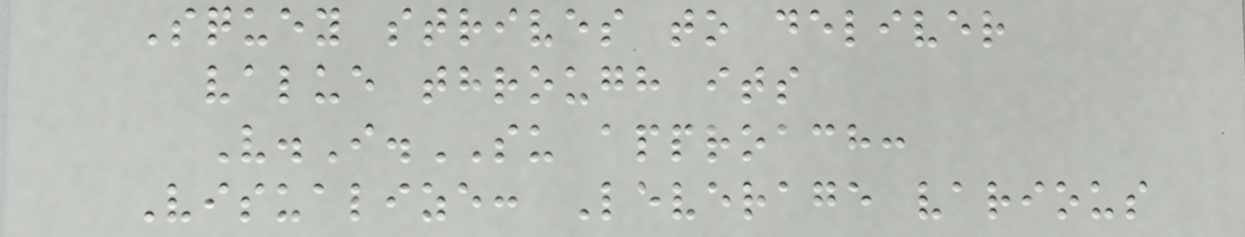Squey strives to deliver
value through its
V.I.SU approach:
Visualize: Leverage various
